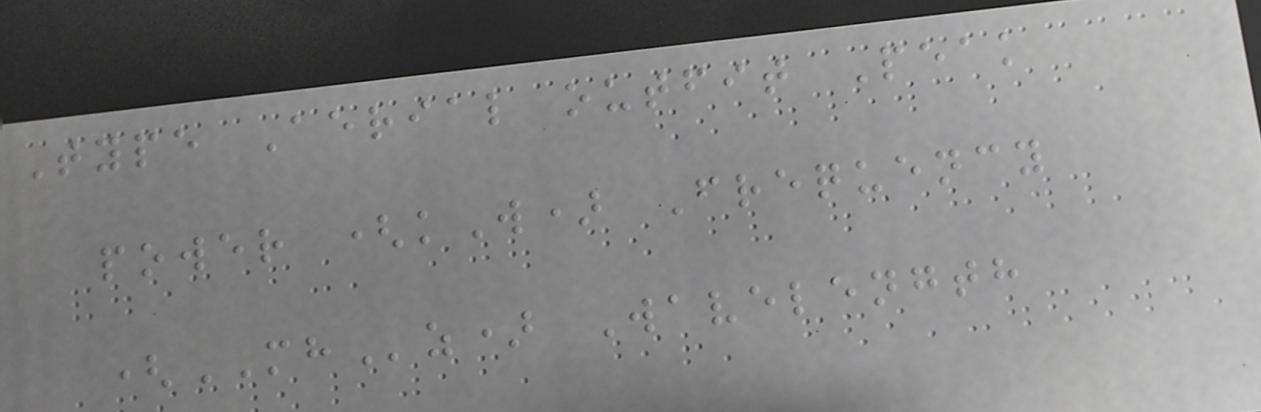Type Aerial outfit Peak
power (kW) Frequency
(MHz) Wavelength
